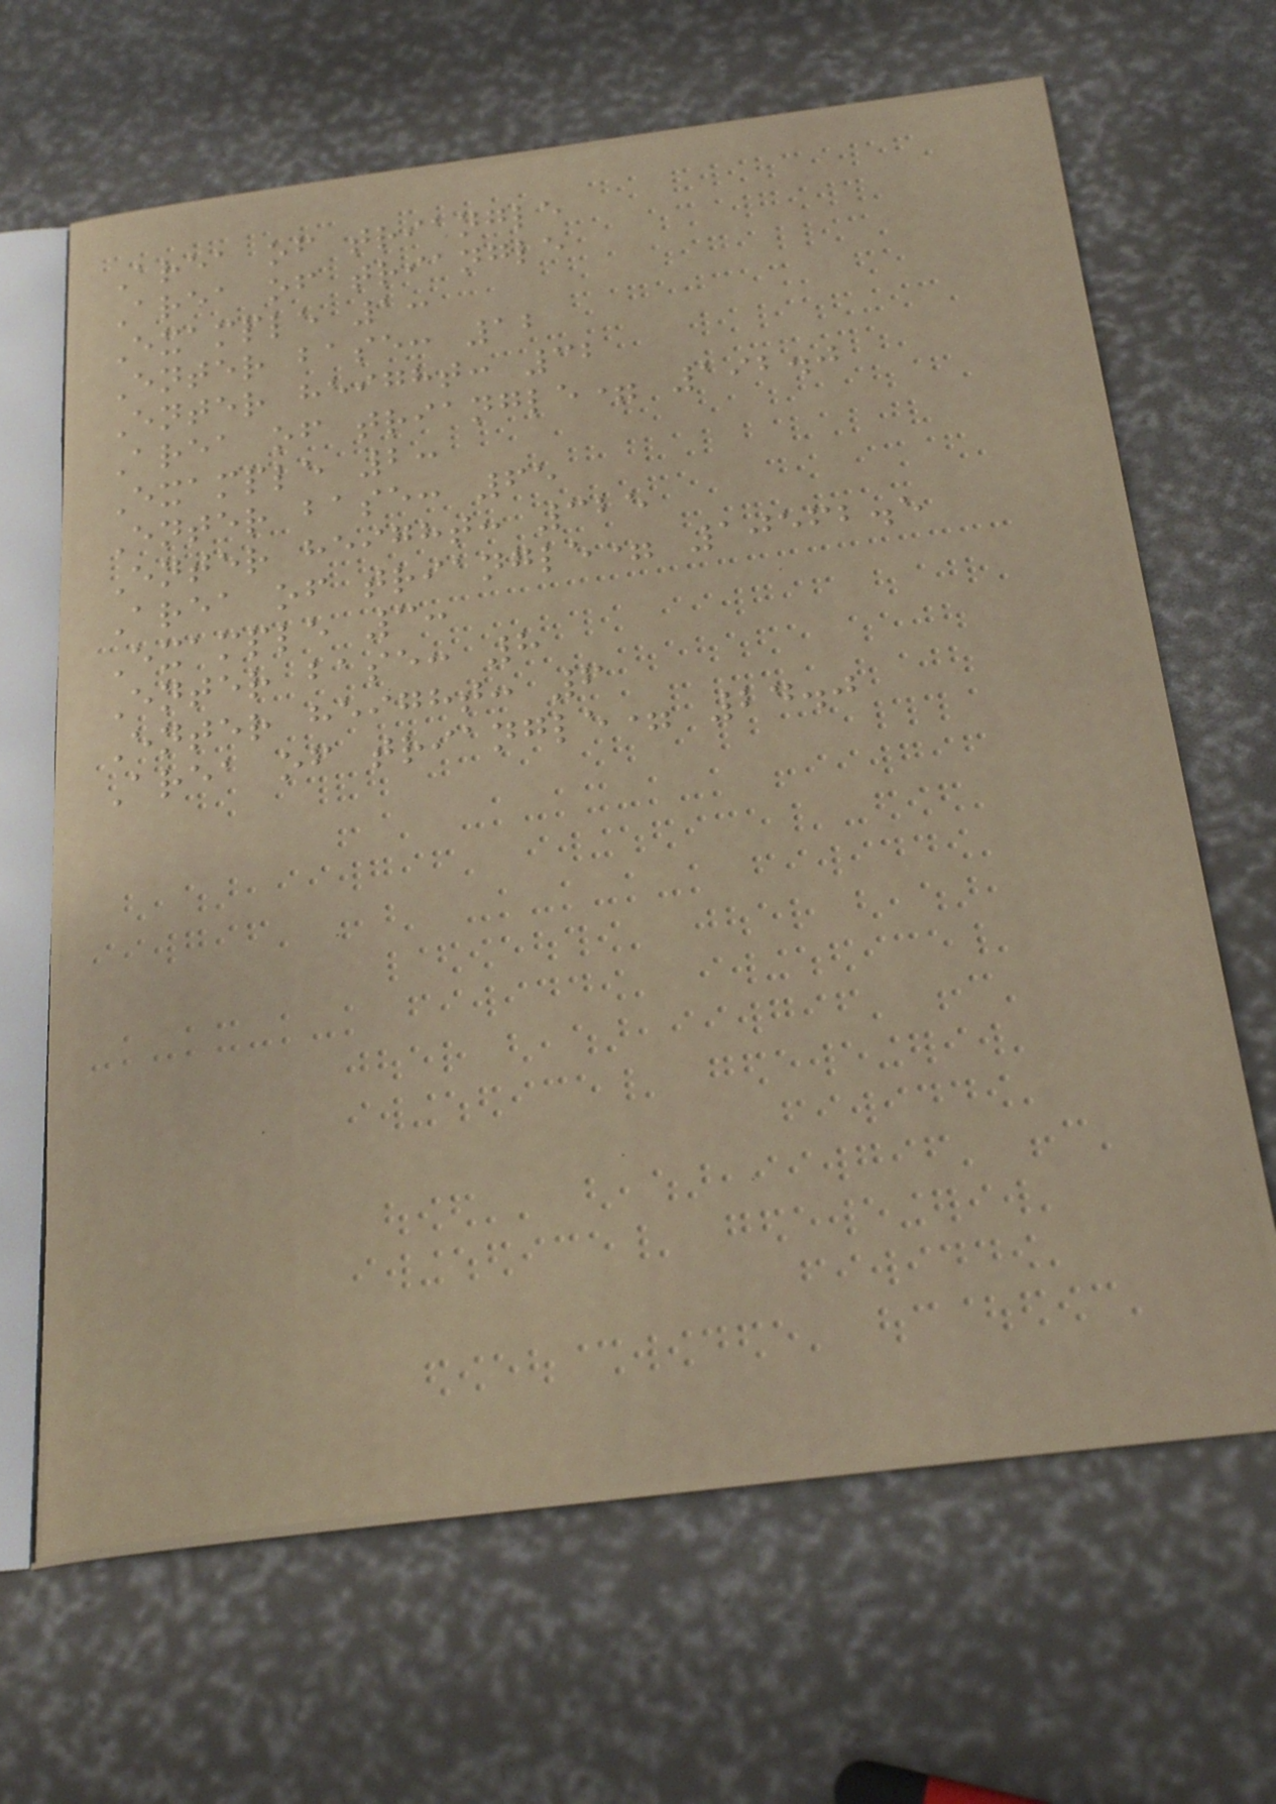Area of triangle
Area of triangle
Example 1:
Enter base: 12
Enter height: 32
Area of triangle= 192.0
Example 2:
Enter base: 65
Enter height: 325
Area of triangle= 10562.5
Example 3:
Enter base: 8
Enter height: 6
Area of triangle= 24.0
